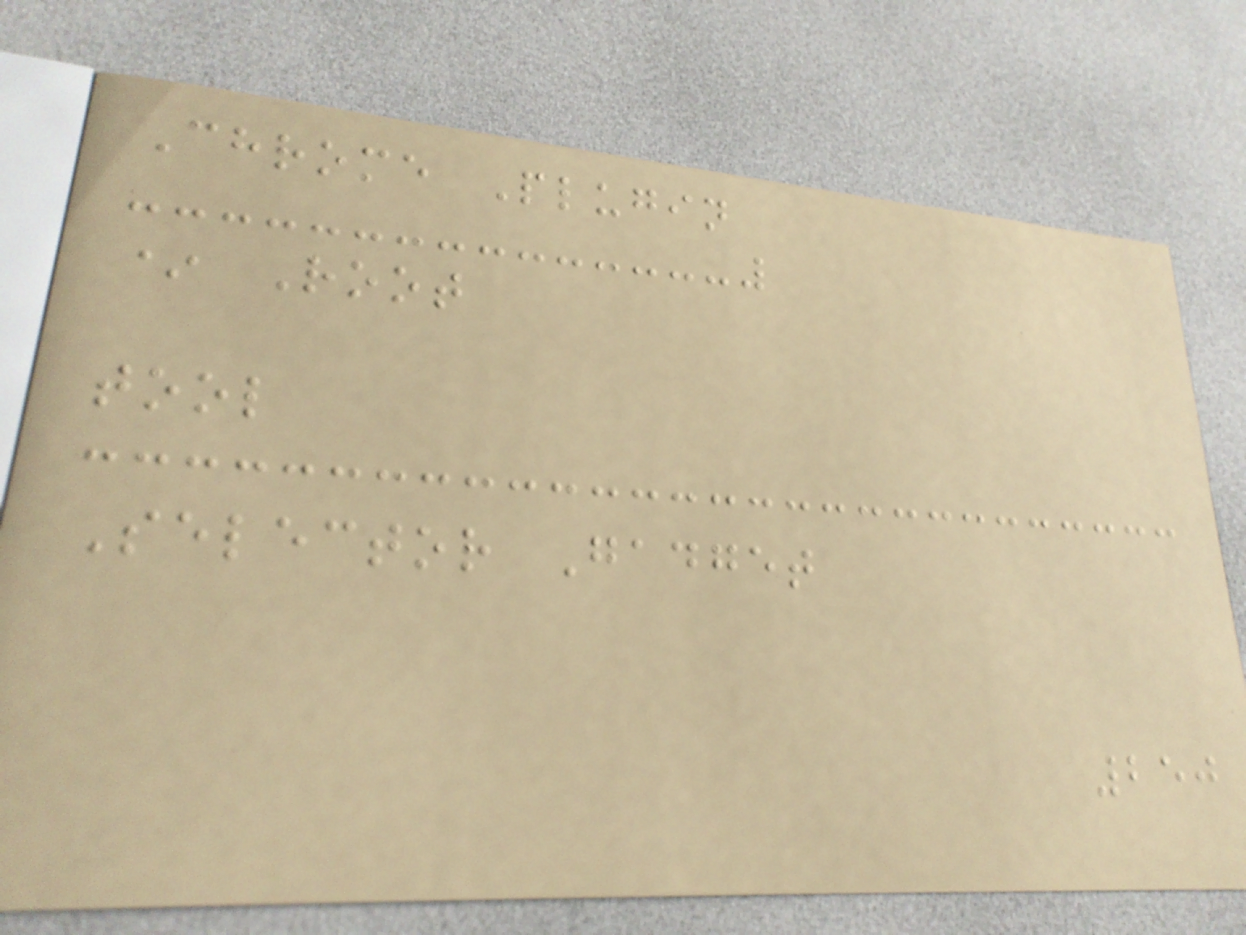Chrome Plugin
* Root
tool
Selector Gadget
250
